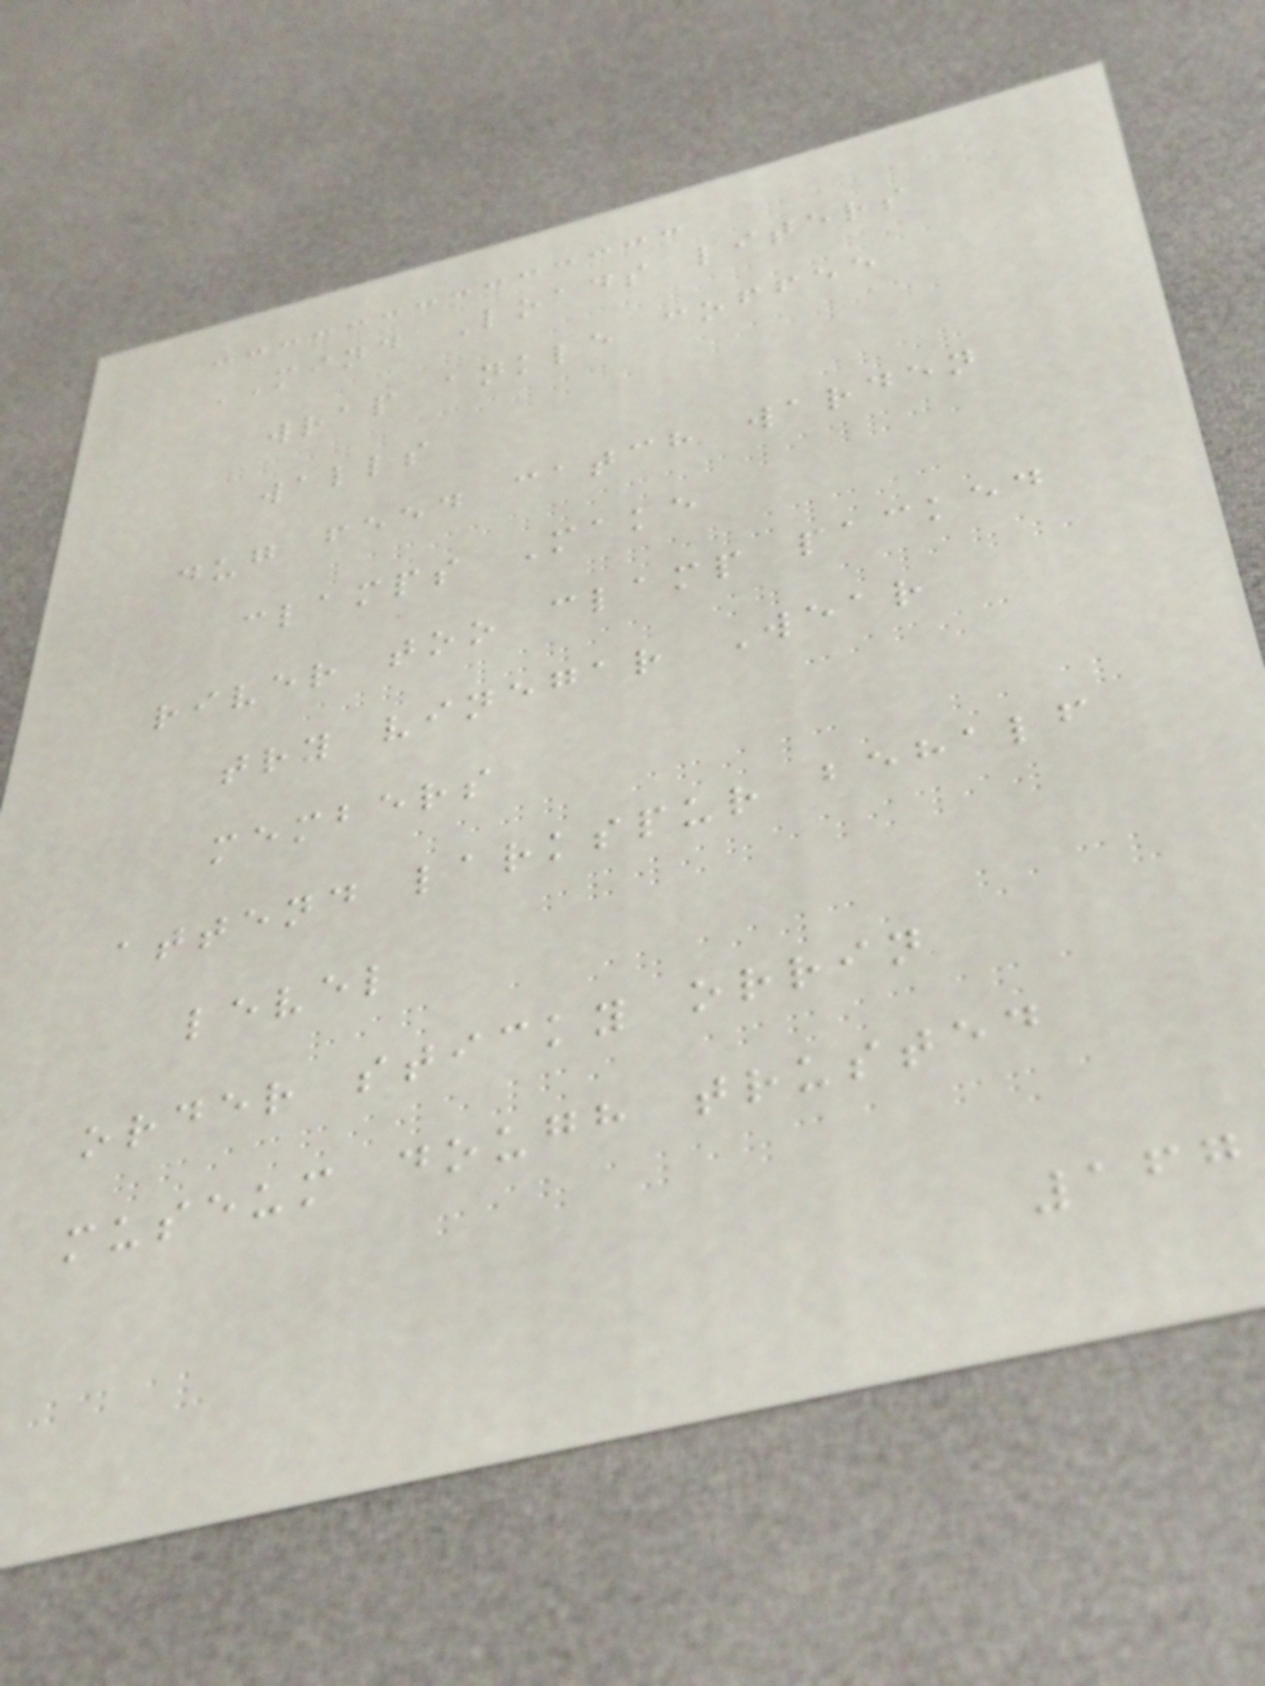MIND Loads liters
wrap ankle coffee
walls
dug feed catch warden
clamps Make
river too clamp packed
try vinegar Wear
members
attend larkspur behalf
level
order sticky orrin
museum dough trusted
167
